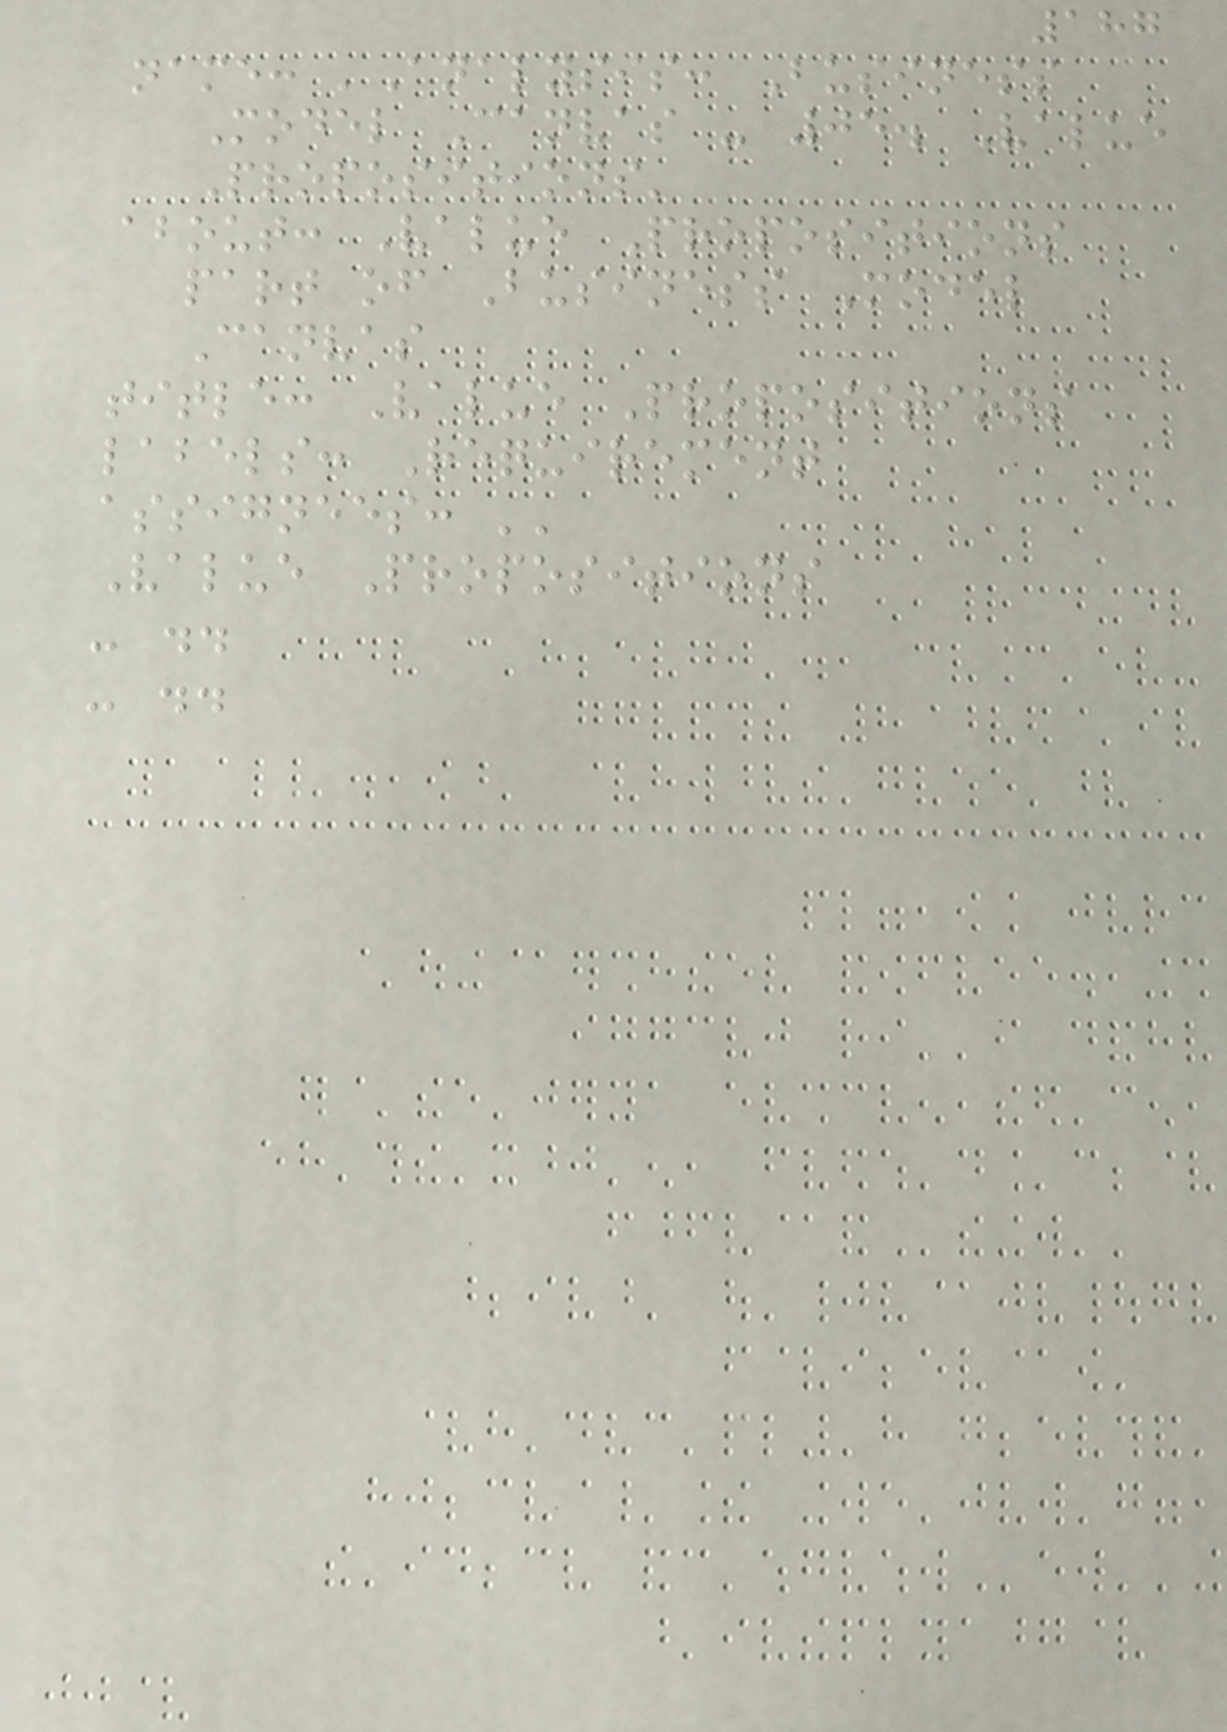187
name: 'Analysis: Business
Model Canvas - 05. Value
Propositions'
about: Value Propositions
part of Business Model
Canvas
title: Value Propositions
labels: Requirement
assignees: ''
Value Propositions
- ..
- ..
